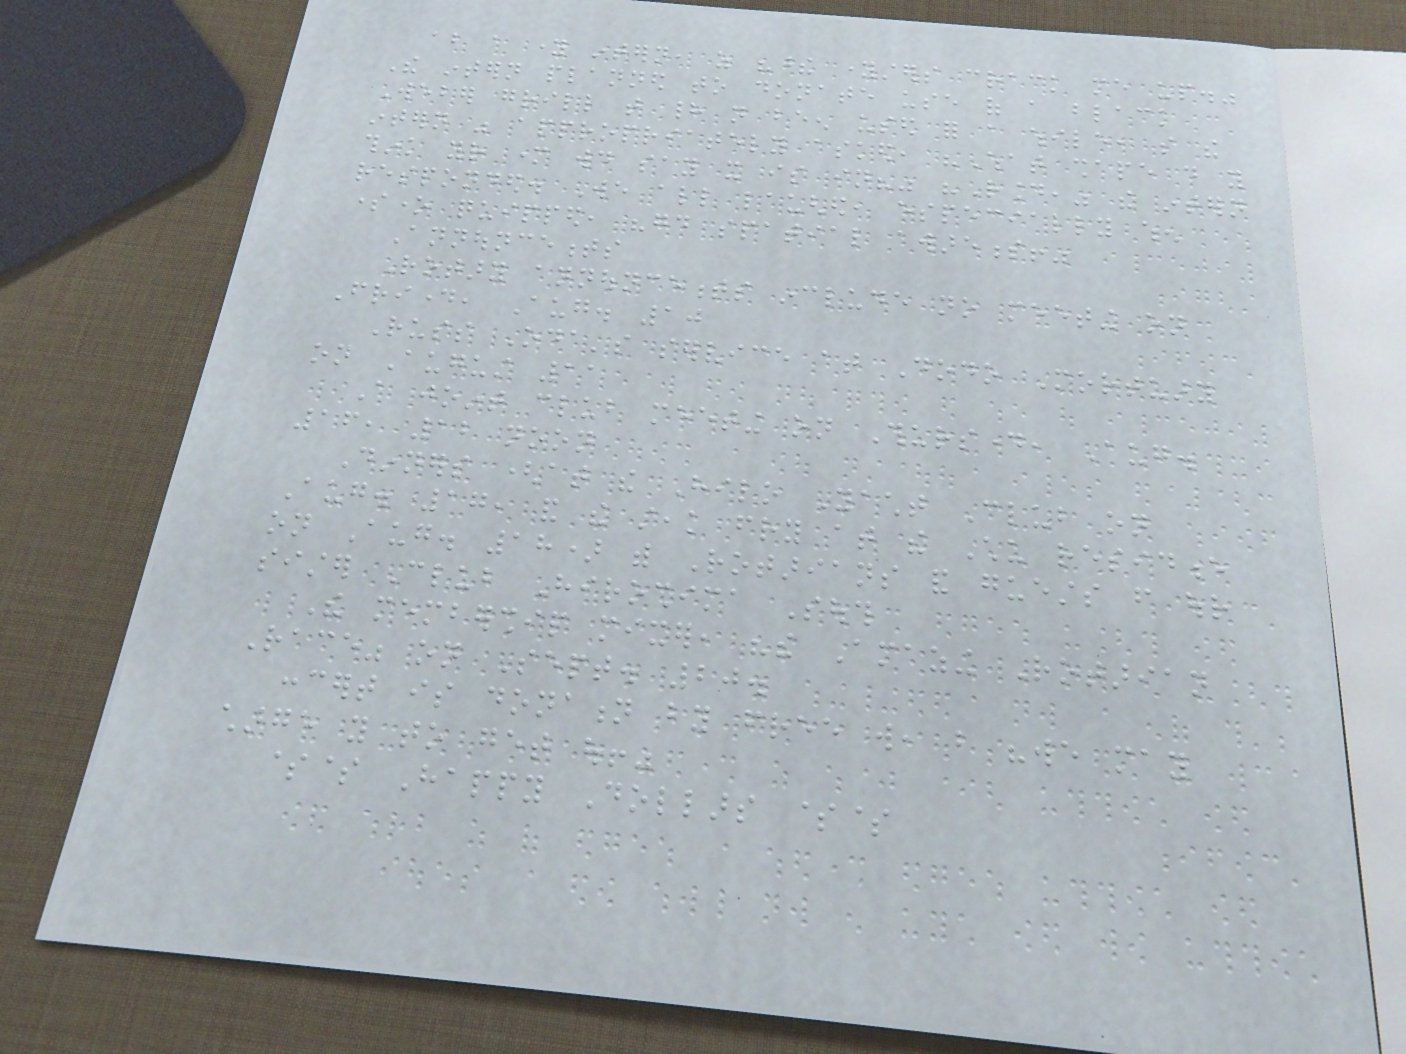about a young intern, as "these youngsters crack me up."
The intern planned to donate use of a black
Weber grill that had not been used for a while, so the
intern was appropriately asked, "What shape do you
think your mother would say it is in?" "Round," the intern
responded. We all laughed, especially when
someone quipped, "good spatial awareness!"
Announcements
Rotary announcements include no meeting on
Friday, Aug. 10
Russ Oda's service at Dodo Mortuary
on August 11
A joint club meeting on Thursday, Aug.
16, 12 noon
Dinners (at the Hilo Yacht Club on
Aug. 17, and the steak fry at the Chu residence
on Aug. 18) with Rotarians and guests from our
sister Club Hiroshima South
The membership mixer, "the Amazing Rotarian
Race" on Sept. 20.
concert is donation by free will, but "we may
charge you to get out!"
$$ Happy Dollars $$
